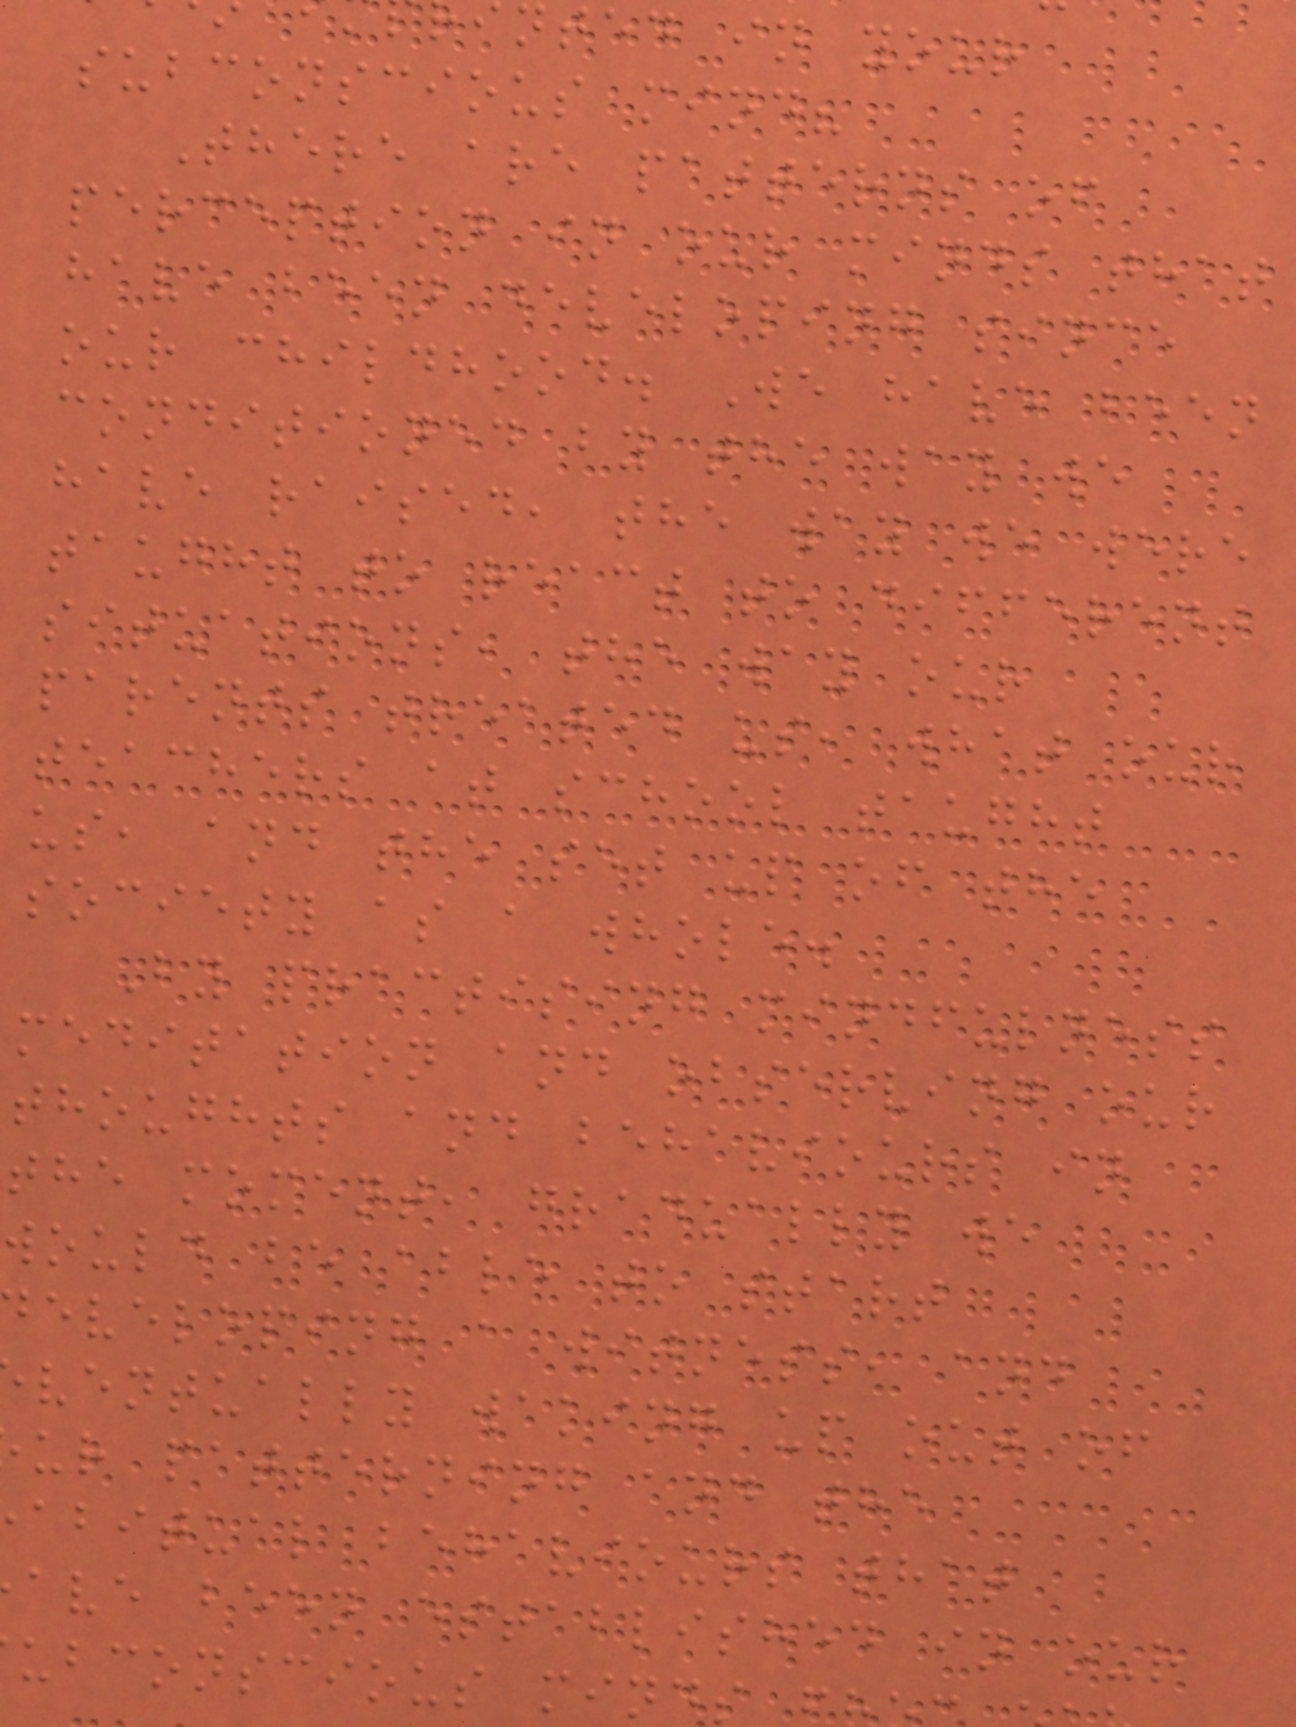nted in your
subconscious mind?
There are patterns of
perception in our minds that
have been developing since
our childhood. We have been
conditioned by the way we
have raised, the way we were
taught to react to different
situations, the way our
parents treated us, what our
teachers at school taught
us, and the set up of the
society as a whole.
By practising mindfulness
meditation and observing our
thoughts and behaviours in
the moment, gradually we
would be able to start
eveloping a witness, and
ventually waking up out of
ur patterning and the
abitual behaviours that
ave been established in our
ubconscious minds
